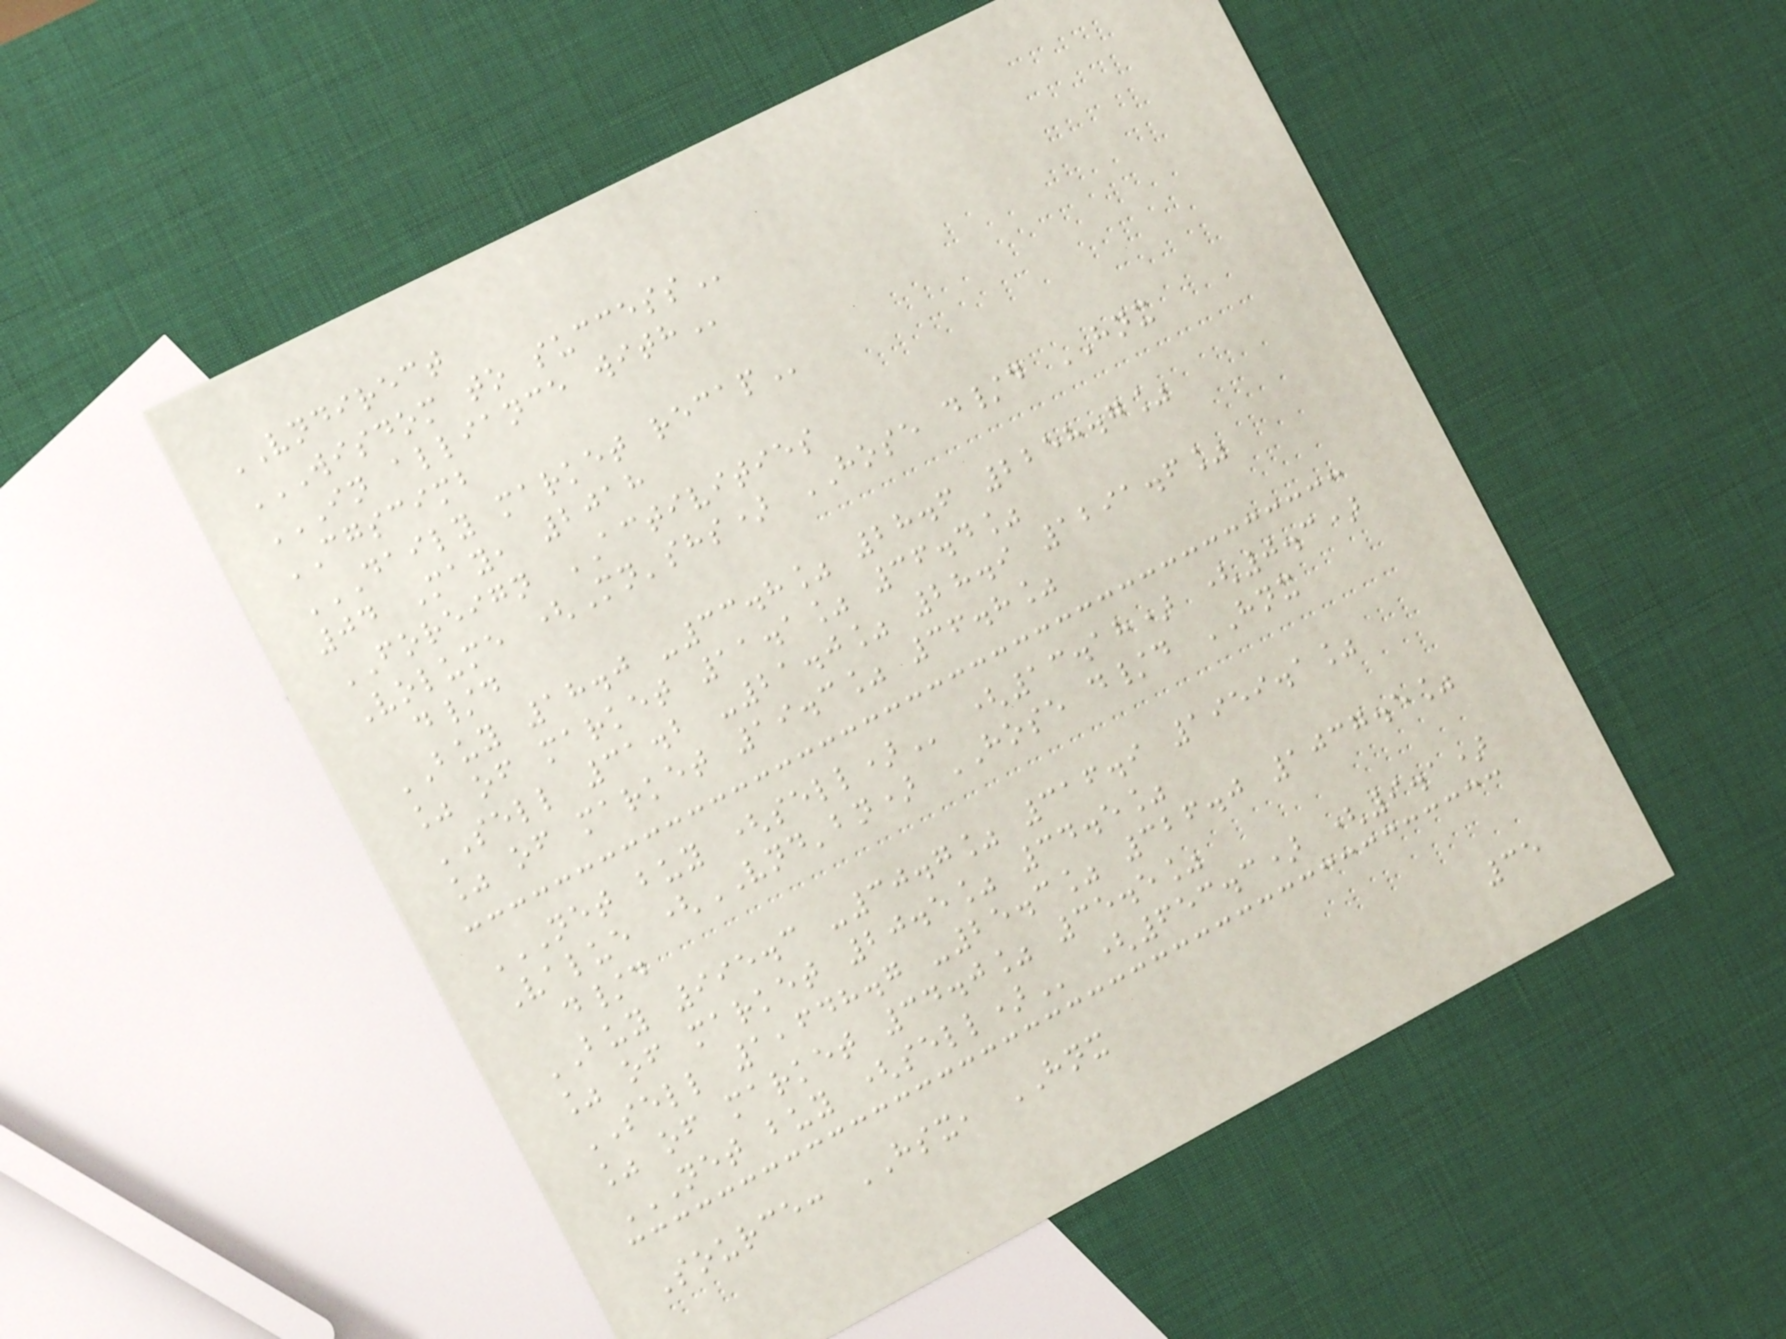VNDIRECT
WISDOM TO SUCCESS
IN ALLIANCE WITH
CGSCIMB
DAILY MARKET RECAP
04 May, 2018
FOREIGN ACTIVITIES
Volume (Mn'shs) HOSE d/d HNX
d/d
BUY 18.0 -33.8% 28.6 2258.7%
% of market 11.1% 36.4%
SELL 31.2 -21.0% 28.9 1291.6%
% of market 19.3% 36.8%
NET BUY (SELL) (13.18) (0.3)
Value (VND'bn) HOSE d/d HNX
d/d
BUY 995.3 -30.7% 316.9 1959.1%
% of market 20.5% 34.5%
SELL 1,648.7 -25.3% 326.0 1037.5%
% of market 34.0% 35.5%
NET BUY (SELL) (653.3) (9.1)
Source: HSX, HNX
35
